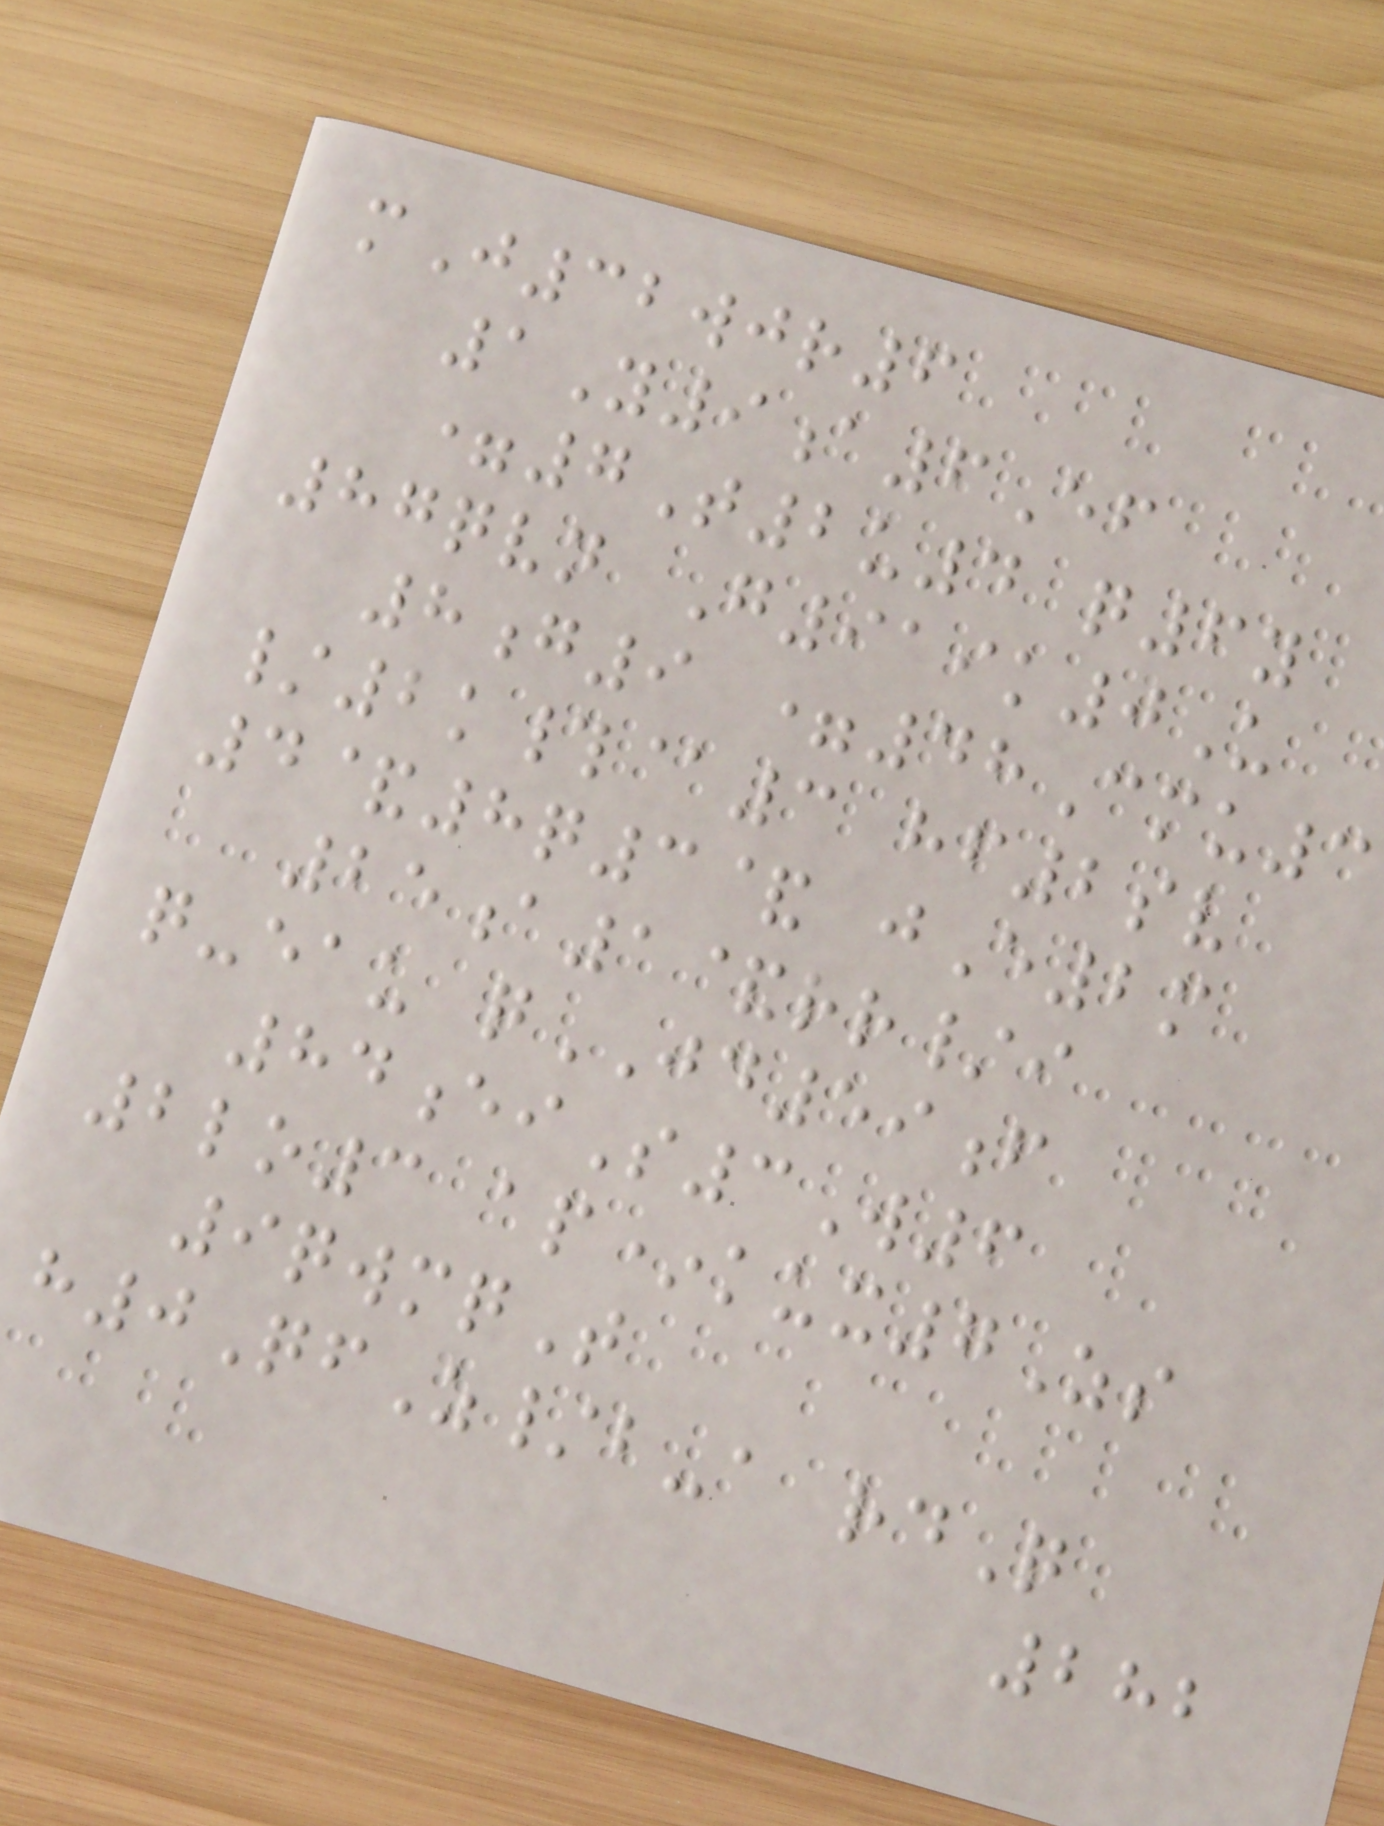mJ32wjr6
1Y9a6Ef
=7T2u4 q6y
87qvn G919k0U
8g9 =48Cmu3
/2k#@3 hf2sv
4&8q3& jE2m
25a1&rr/i
q-eau qJD59f
84eiS3W6
2lo3 ap*kux7Zs
9qwmqT
h0QfZ/b-a rdQ
282
